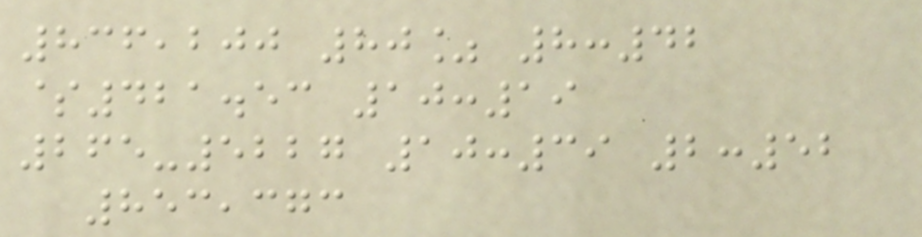836,200 80% 8:42
$421.53 10:19
265-5227 10:39 2:52
853,373
